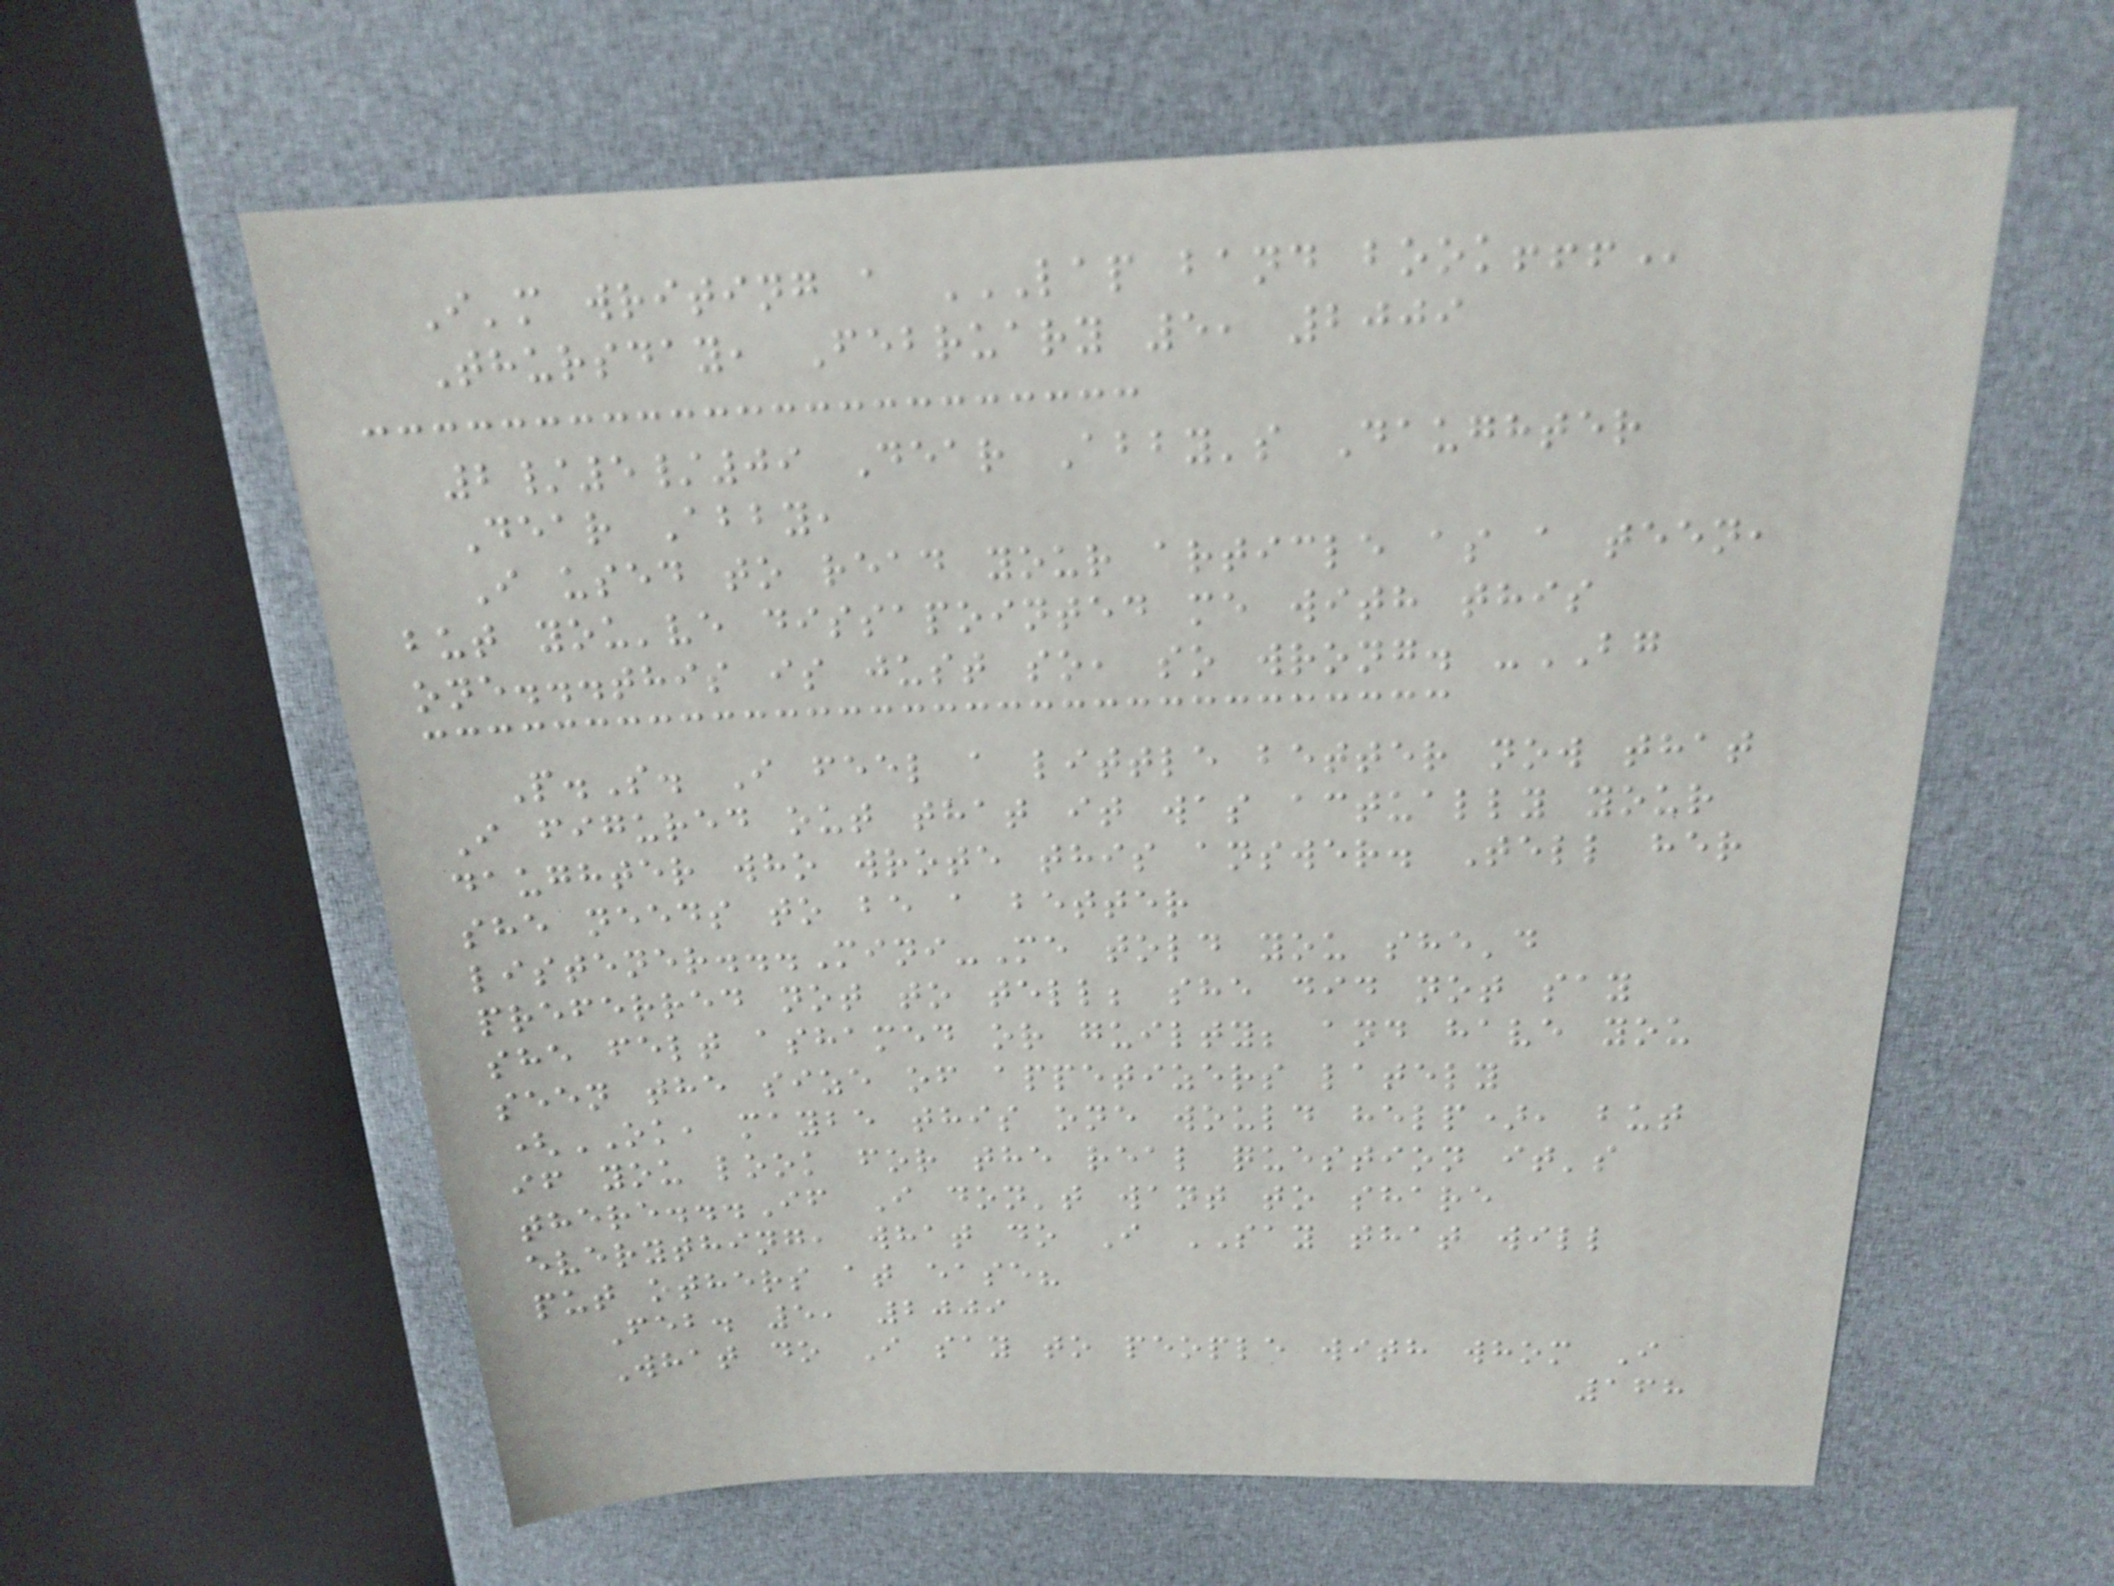I'm writing a LAP BAND BOOK!!!
Thursday, February 5, 2009
2/5/09 Dear Abby's Daughter
Dear Abby,
I used to read your article as a teen,
but you've dissapointed me with this
one...this is just so, so wrong. -BG
P.S. I feel a little better now that
I figured out that it was actually your
daughter who wrote this answer. Tell her
she needs to be a better
listener...Mini-Me told you she'd
preferred not to tell; she did not say
she felt ashamed or guilty; and have you
seen the size of appetizers lately
(OK, maybe this one would help), but
if you look for the real question it's
there...If I don't want to share
everything, what do I SAY that will
put others at ease?
Feb. 5, 2009
What do I say to people with whom I
168
